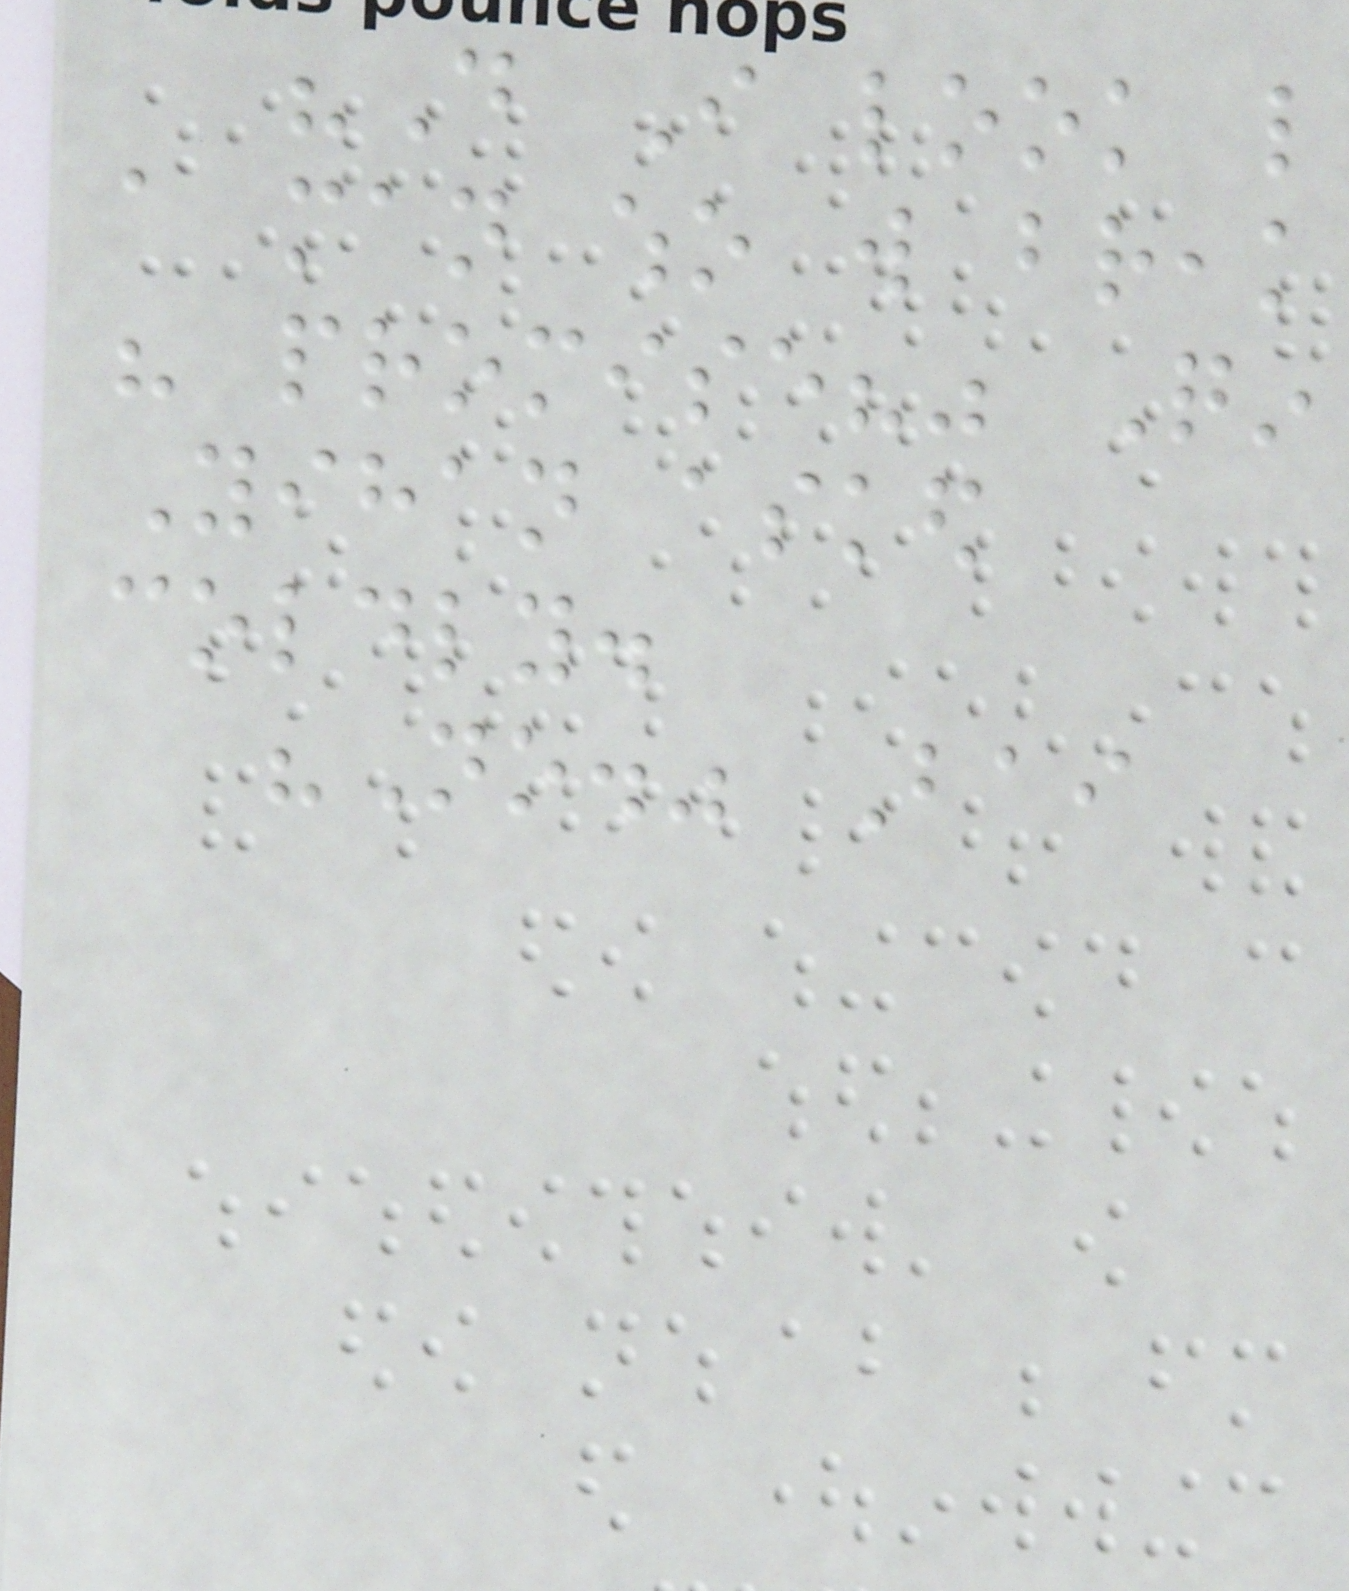"Do I look like
a man who will break
his promise?" Qin
Yihan asked
coldly.
"No." Bai
